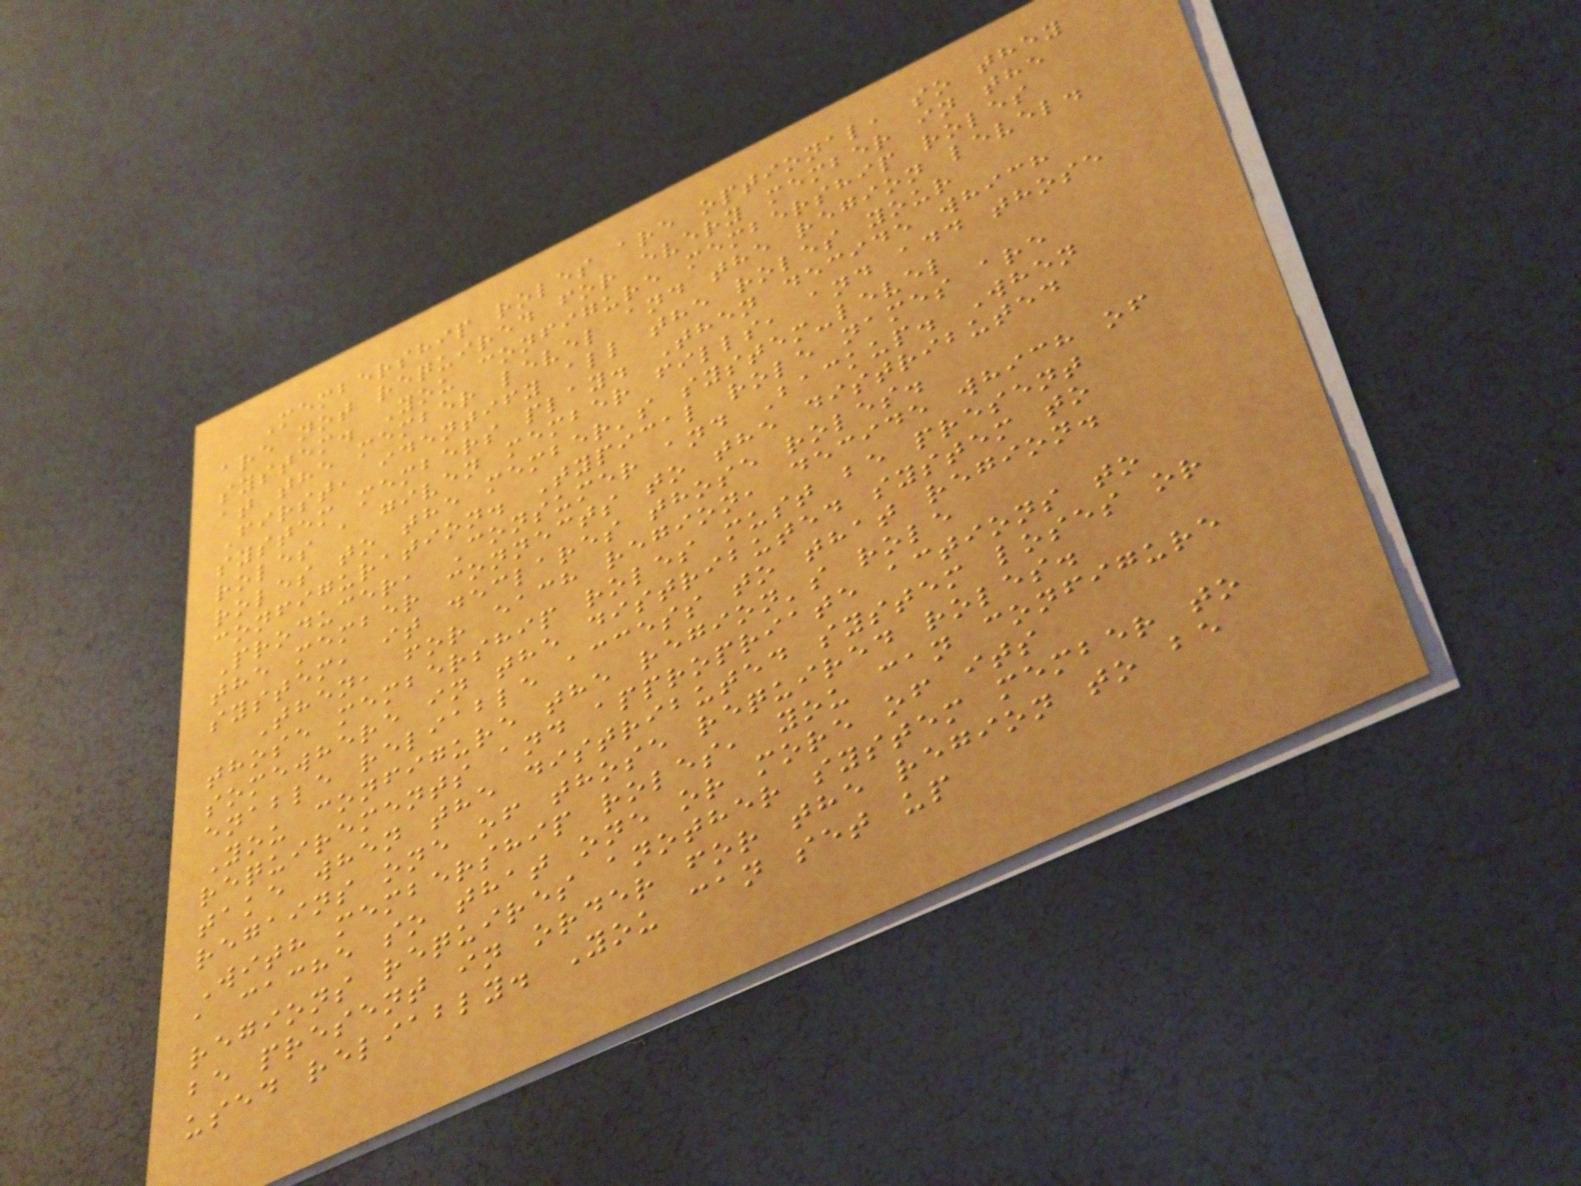Membership roles are optional, so they
are not required for every member in the
system. You configure membership roles
at the member level and the region level.
First, identify all the roles your
system members play. Then decide which
roles a given member fills, and add those
roles to the member's system-level
configuration. Typical role names are
Producer, Consumer and Backup. When
the member connects to the distributed
system, it declares those roles.
Then, for each region, decide which of
those membership roles must be present
somewhere in the distributed system to
enable reliable access to that region.
You configure the region's role
requirements and appropriate actions to
take when the distributed system loses or
regains one of those required roles.
With membership roles, you can configure
a cache so that one or more of its
regions requires another system member to
be present in order for the region to be
used reliably. You can set up
